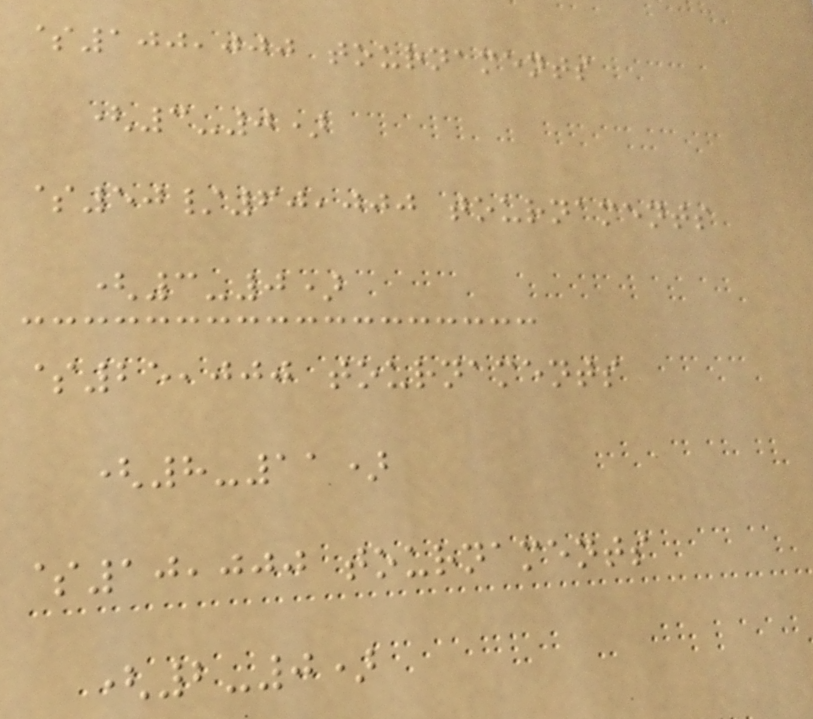$100,000 tournaments
(3-0)
$50/60,000 tournaments
(3-0)
$25,000 tournaments
(8-11)
$10,000 tournaments
(2-0)
